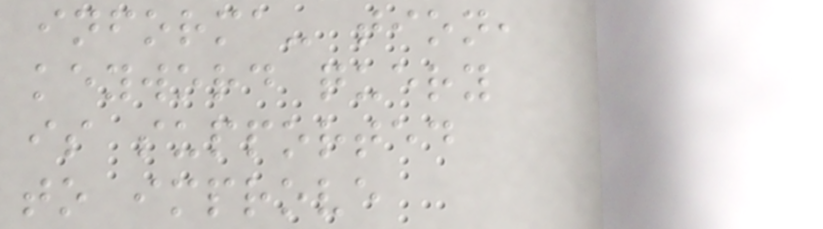informa- tion,
keyword query
is supported
to improve
